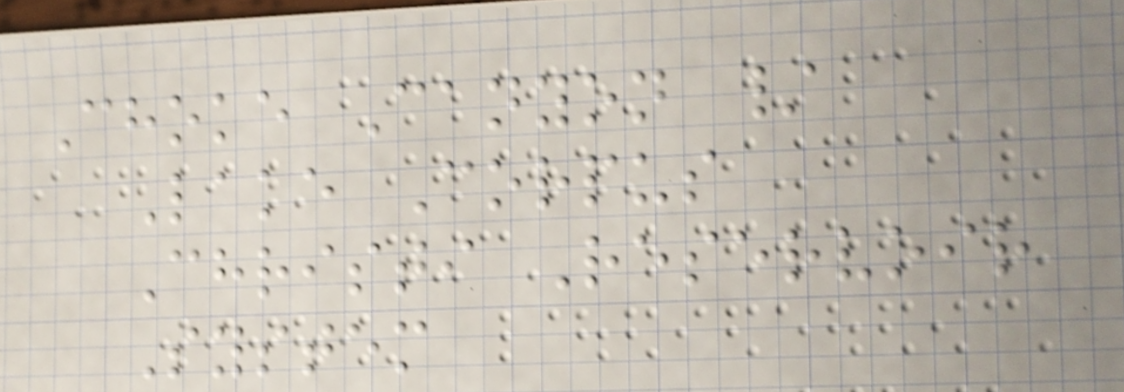Choke Canyon /
Lake Corpus
Christi Reservoir
System
